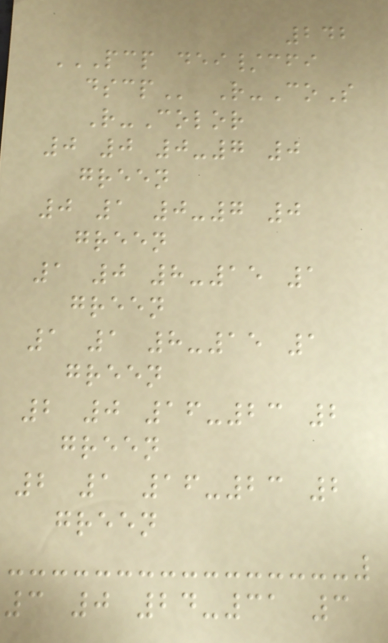242
PCP DEI/CFI
DSCP R-CoS
R-Color
0 0 0-7 0
green
0 1 0-7 0
green
1 0 8-15 1
green
1 1 8-15 1
green
2 0 16-23 2
green
2 1 16-23 2
green
3 0 24-31 3
